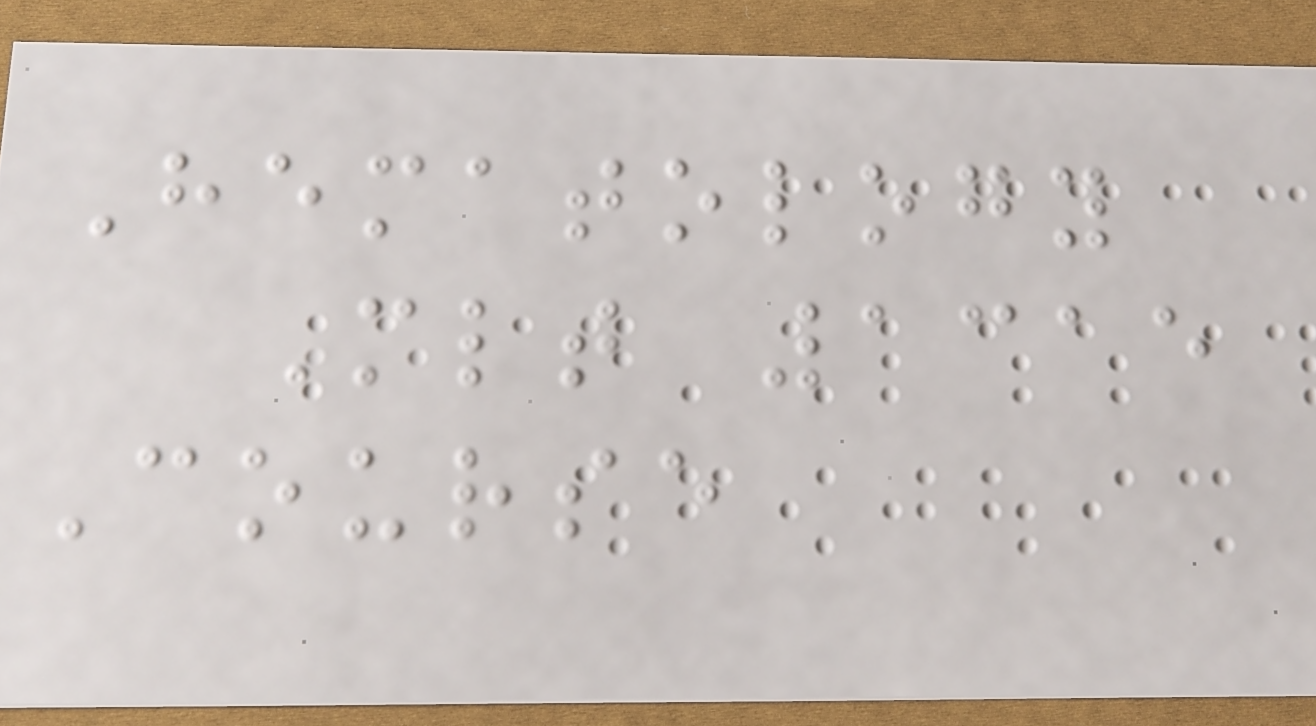Hematology
Mlt 1315
Course
